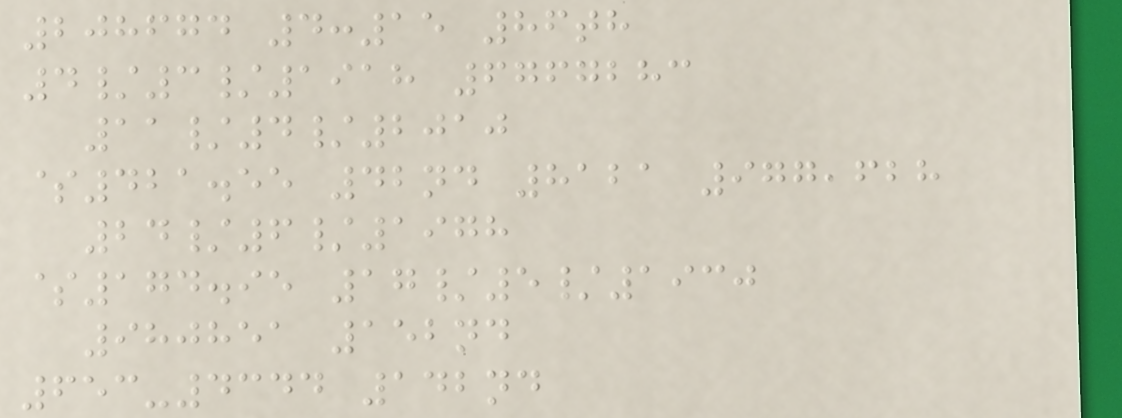208674 4:15 86th
4/3/1918 6767283
11/4/2010
$421.55 42nd 8121 977,628
24/6/1978
$174.95 17/5/1930
980851 152nd
653-4344 142nd
